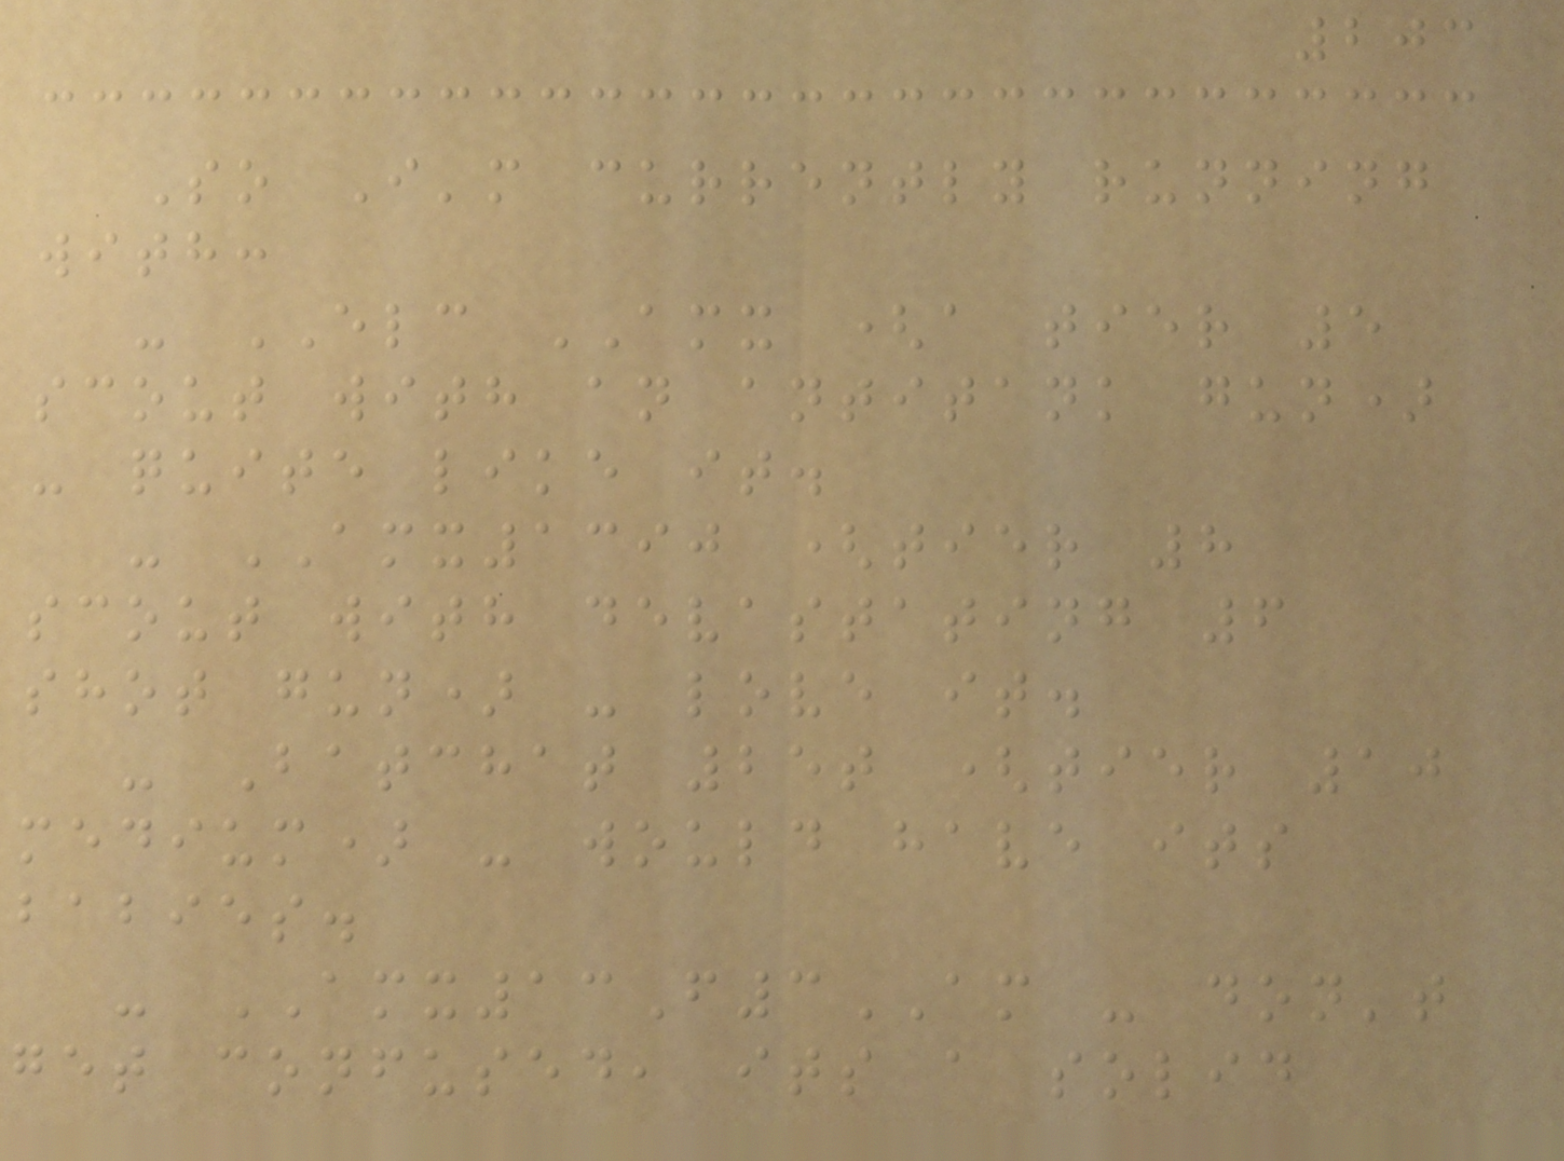203
So I'm currently running
with:
- ELC AMX (a tier 5
scout with an antitank gun)
- quite like it.
- AMX1390 (tier 8
scout with devastating 6
shot gun) - love it.
- Batchat 25t (tier 10
medium) - would have its
babies.
- AMX13F3AM - don't
get confused, its a solid
